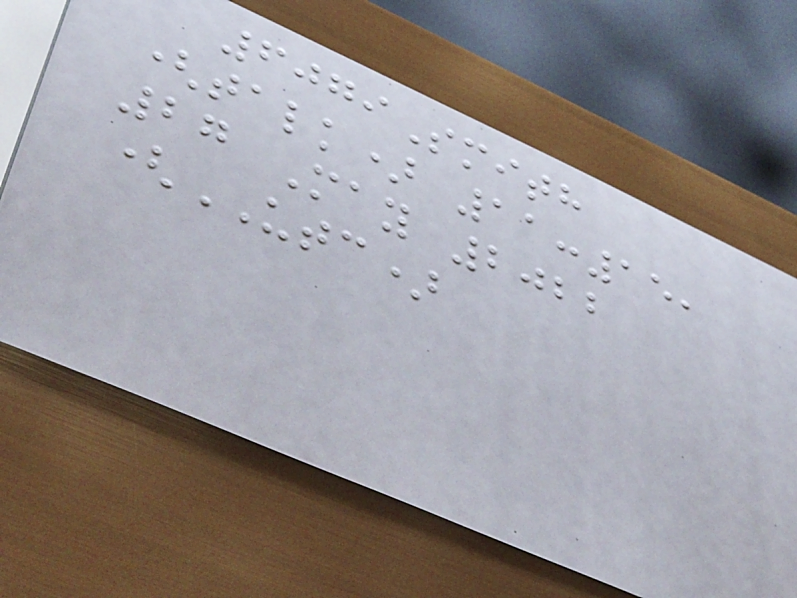6079Smith
(talk) 11:15,
27 May 2022
(UTC)
